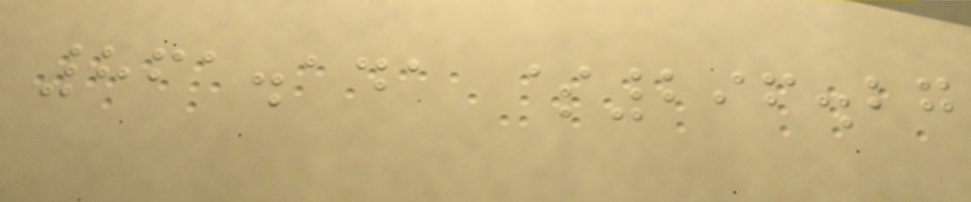861.141 $296.27
